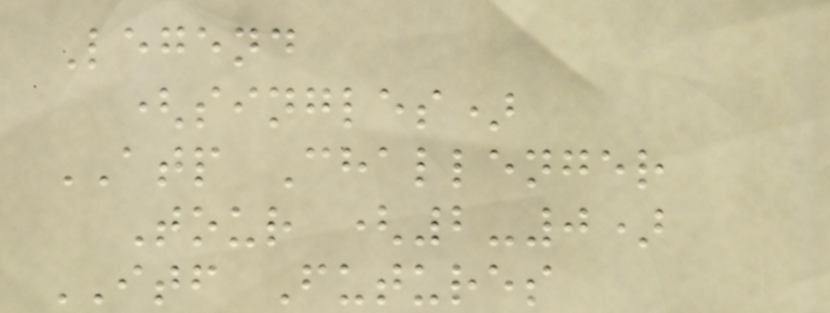Legend
(singles)
ATP Challenger
Tour (2-0)
ITF Futures
